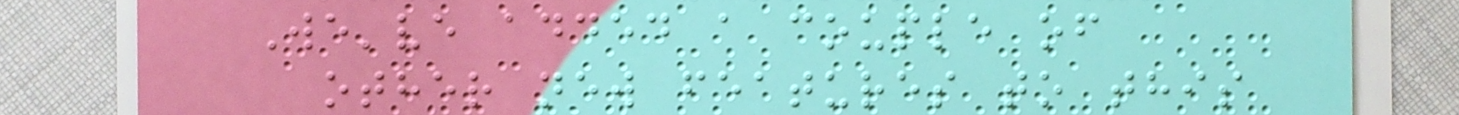We've added a couple of
other new features to this
